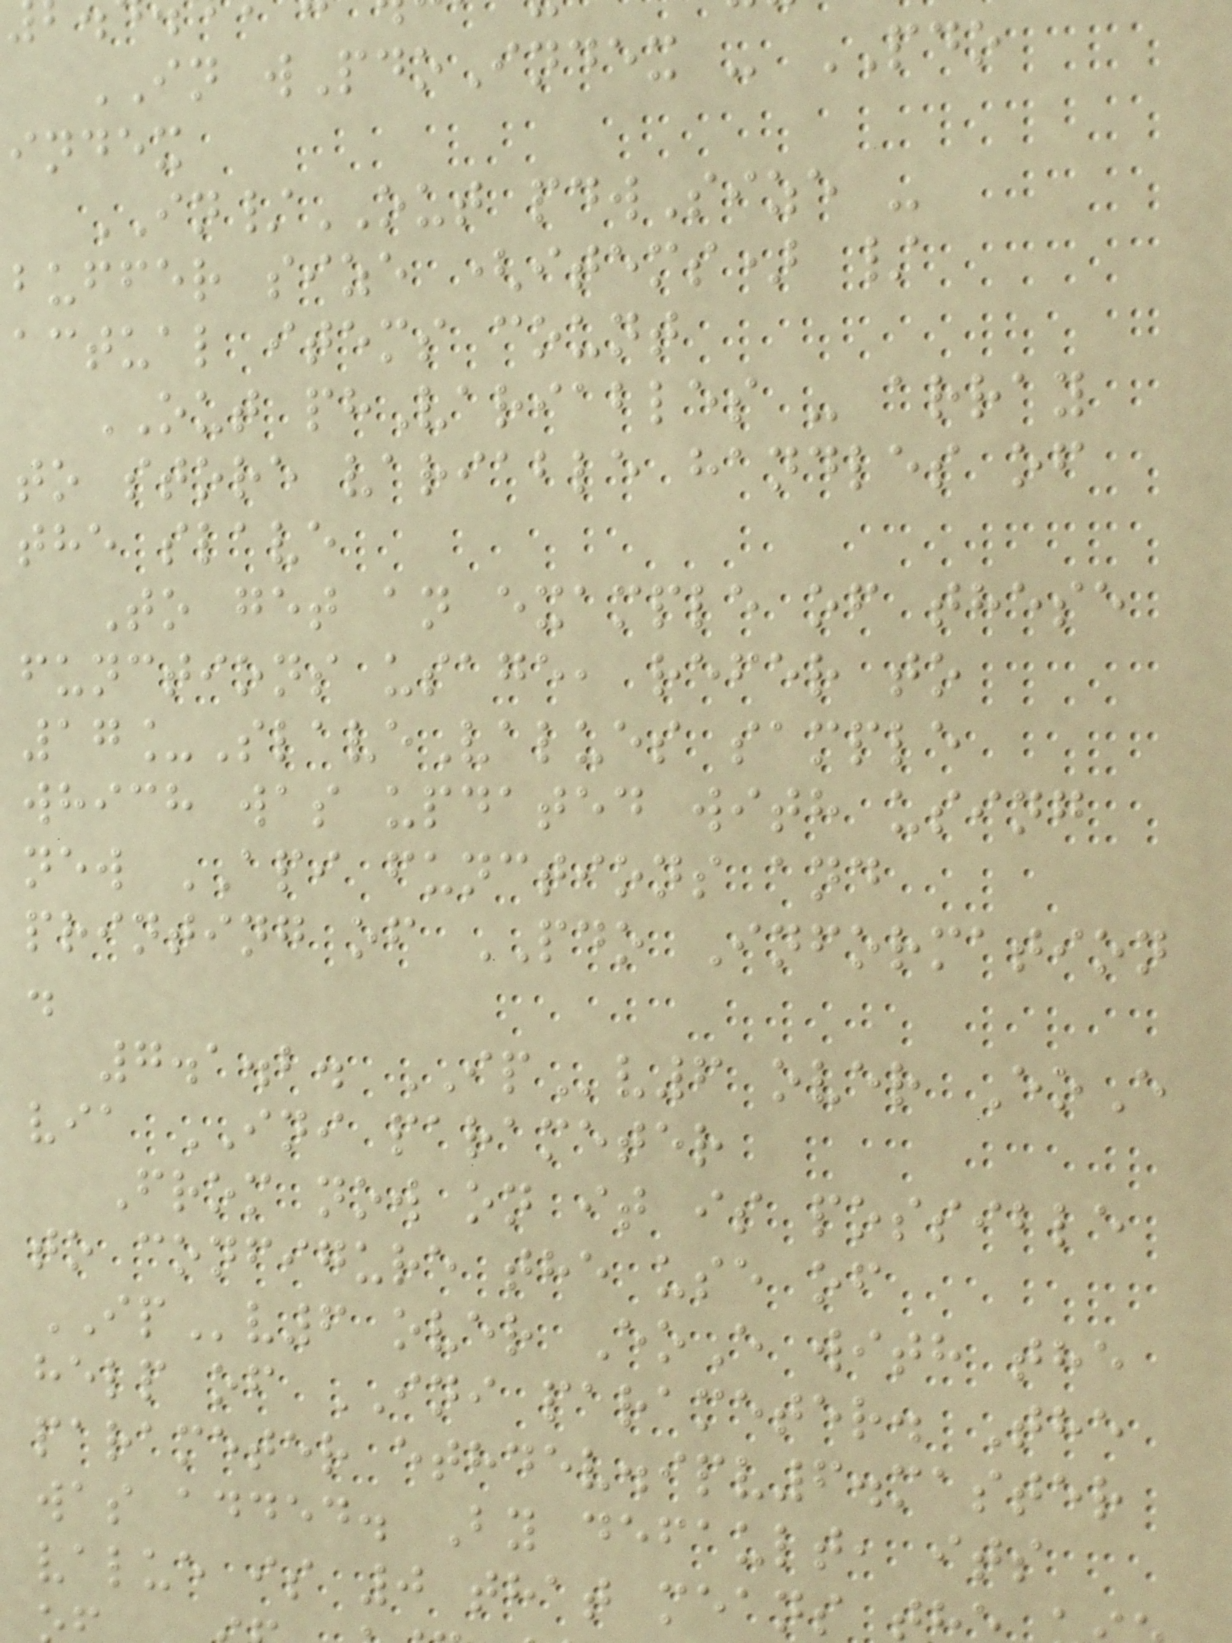IN wPdoIndex - PDO
index
IN/OUT pdwSize -
buffer size (items) /
actual items count
OUT phVariables - array
to store variable handles of
the slave
To get an example of these
functions usage, refer to
17_SlaveValues sample
which was updated with using
new API functions and
printing of PDO Information
.
7.1.2. IPv6 over EoE
via INI parameter
From now on it is possible
to configure the use of
IPv6 over EoE with the
help of INI parameter. The
parameter ethdev.ipv6.master
was added. By default, its
value is 0 that means
